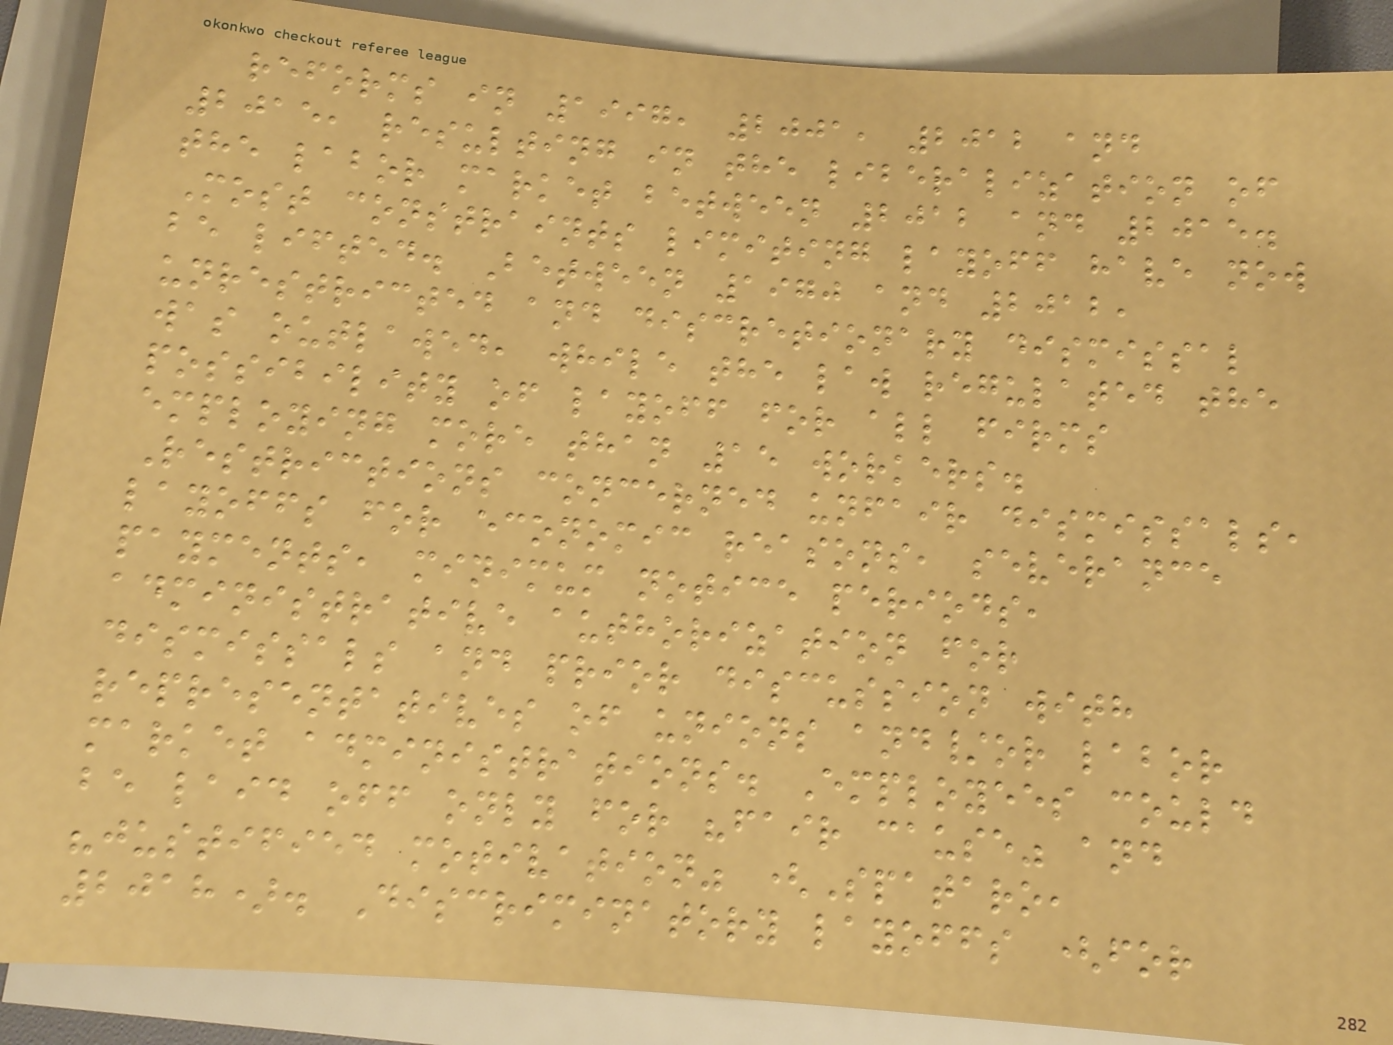reforms in 1997, 2001, 2012 and
2015, resulting in the liberalization of
the labor market between 2012 and 2015.
Most constraints limiting layoff have now
be lifted. Between 1970 and 2012,
unrestricted and discretionary dismissal
was outlawed, while the law regulated the
possibility of layoff for all firms
employing more than 15 workers.
Restrictions concerned unfair dismissals,
layoffs for economic reasons, severance
payments, minimum notice periods,
administrative authorization for
dismissals and prior discussion with
representatives of unions and/or labor
market administrations. Employees could
be laid off only for "fair cause" and
"justified motivation" (Spataro,
2018). Discriminatory layoffs (for
